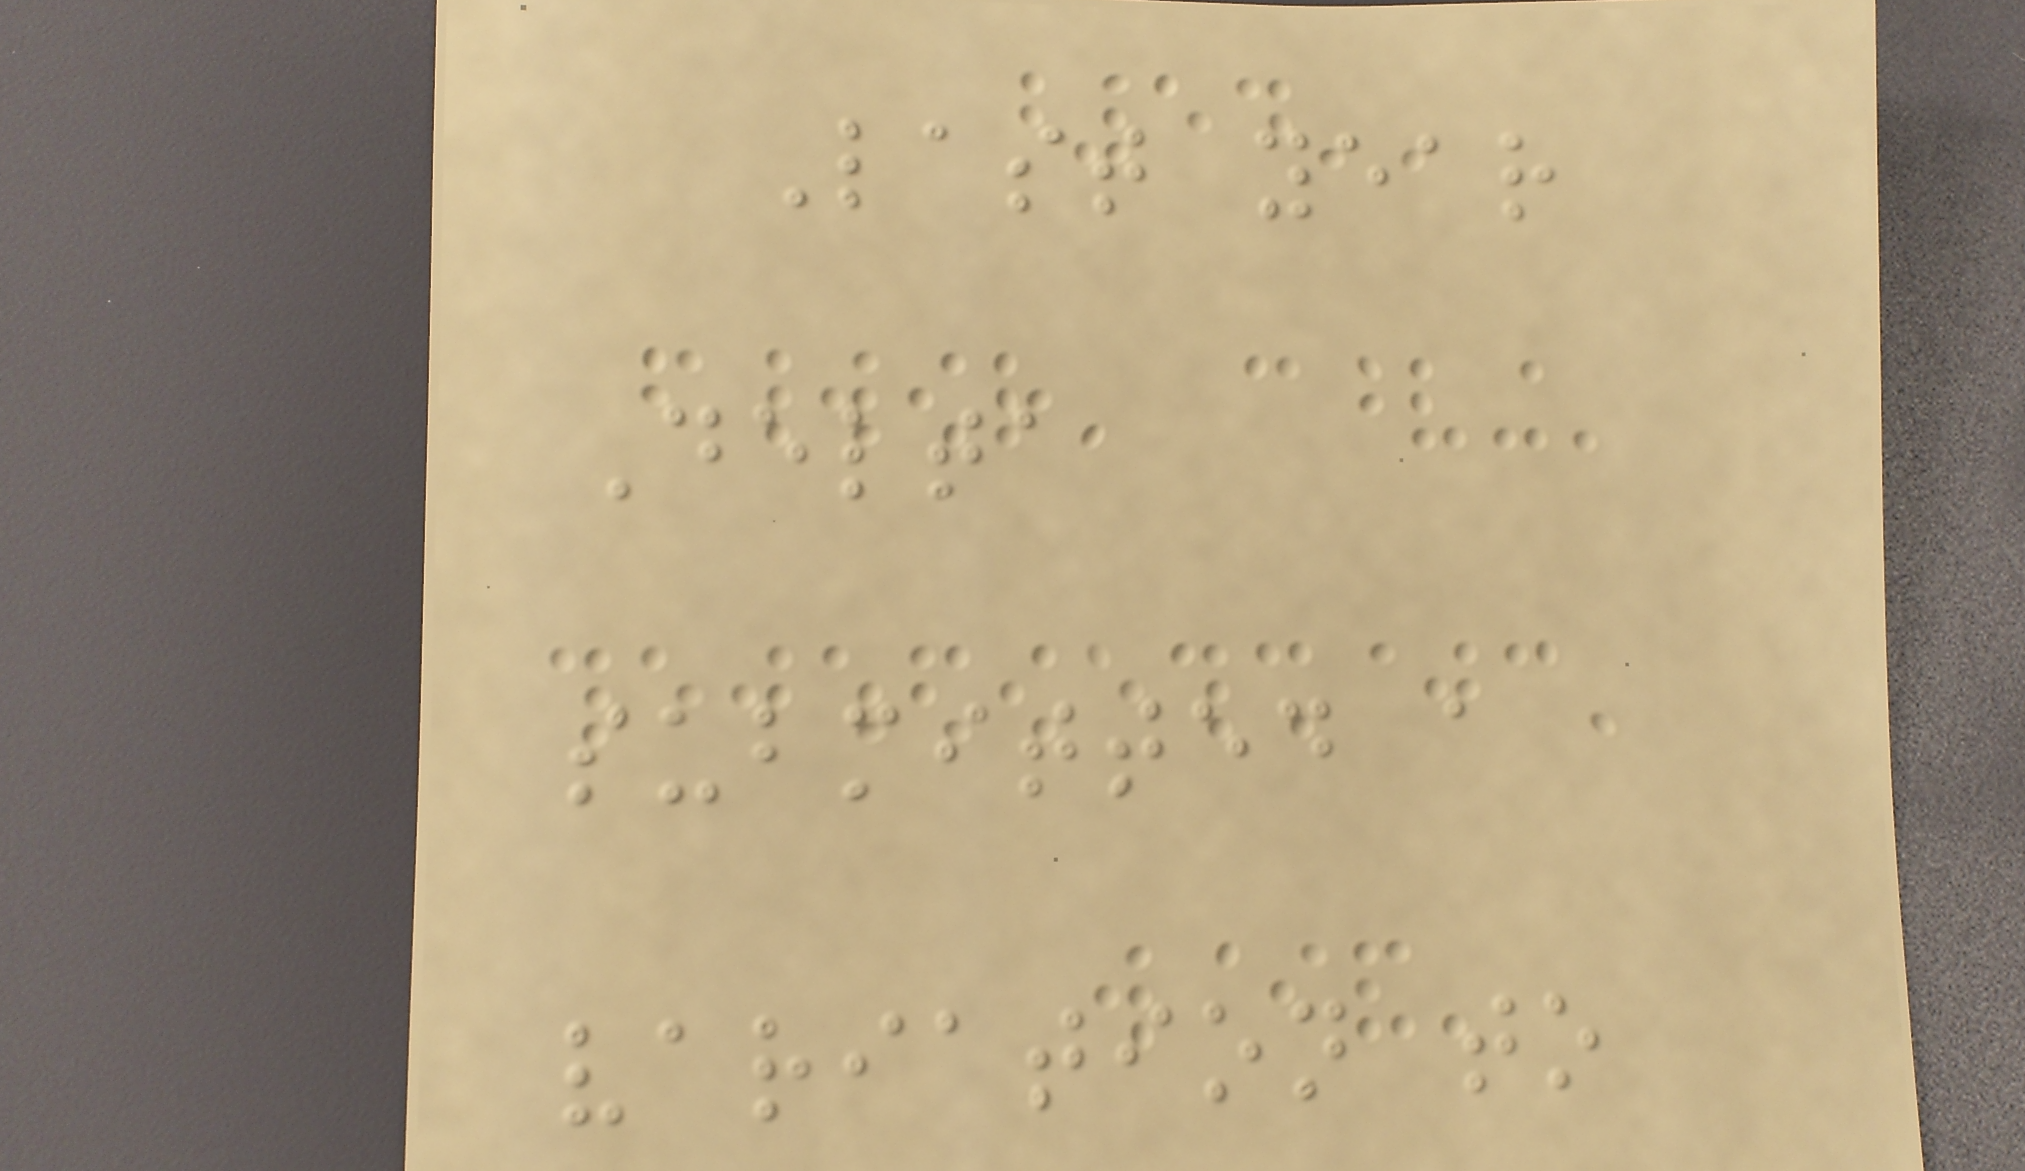Last year
Delta
submitted a
variation to
